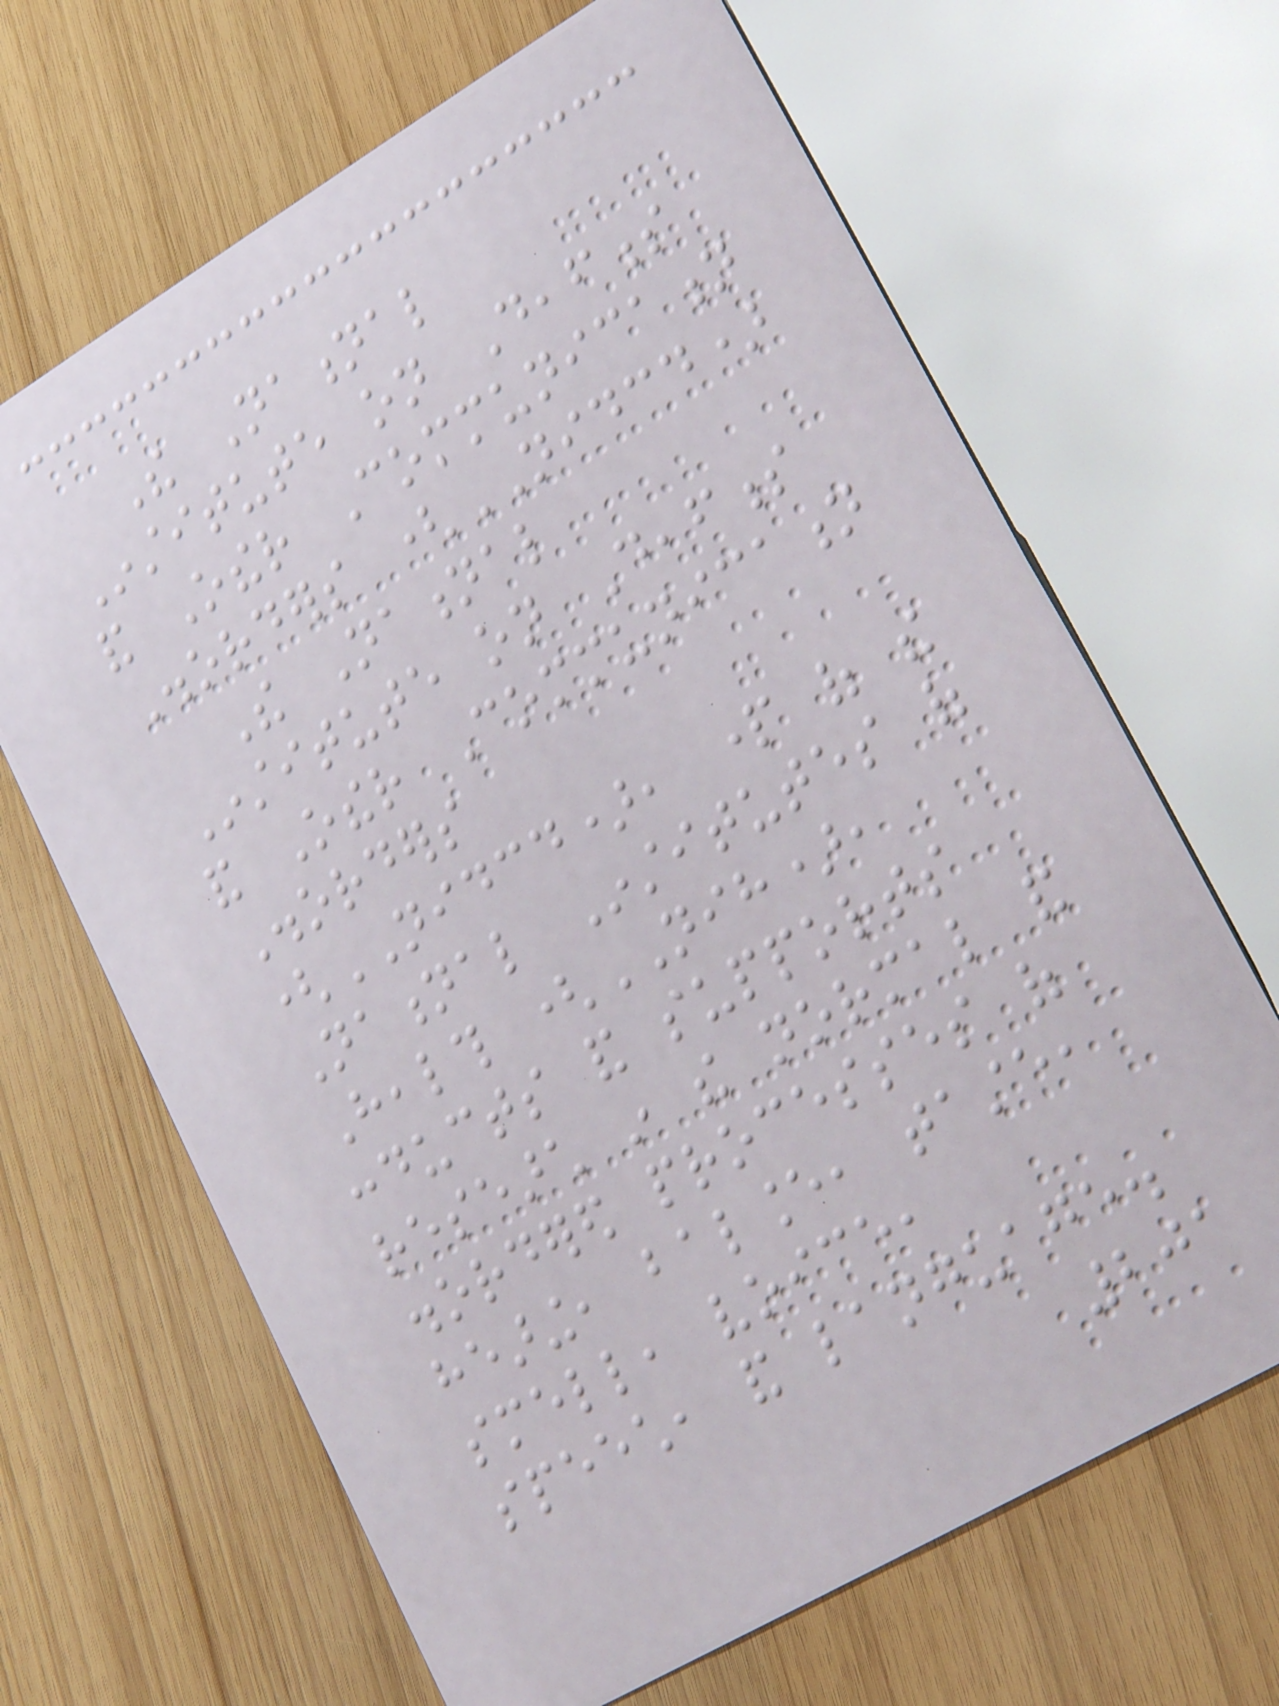The National
Institute on Deafness
and Other Communication
Disorders (NIDCD)
The National
Institute on Deafness
and Other Communication
Disorders
(NIDCD), part of the
National Institutes of
Health (NIH),
conducts and supports
research in the normal and
disordered processes of
hearing, balance, taste,
smell, voice,
speech, and language.
201
